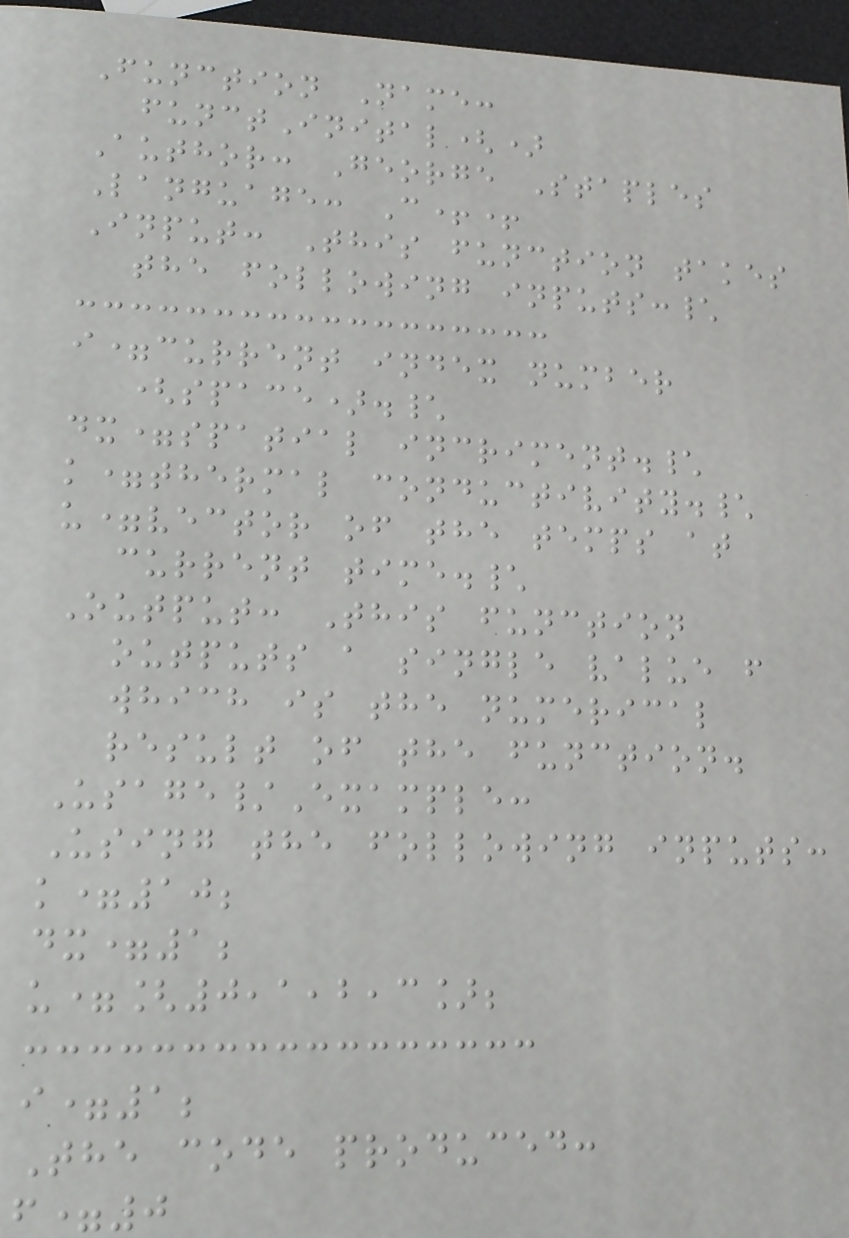Function Name:
functInital()
Author: George Staples
Language: C++
Input: This function takes
the following inputs:\
i=current index number
(space).\
dx=spatial incriment.\
k=thermal conductivity.\
u=vector of the temps at
current time.\
Output: This function
outputs a single value f
which is the numerical
result of the function.
Usage/Example:
Using the following inputs:
k=10;
dx=1;
u=[0,1,2,3];
i=1;
The code produced:
f=0
